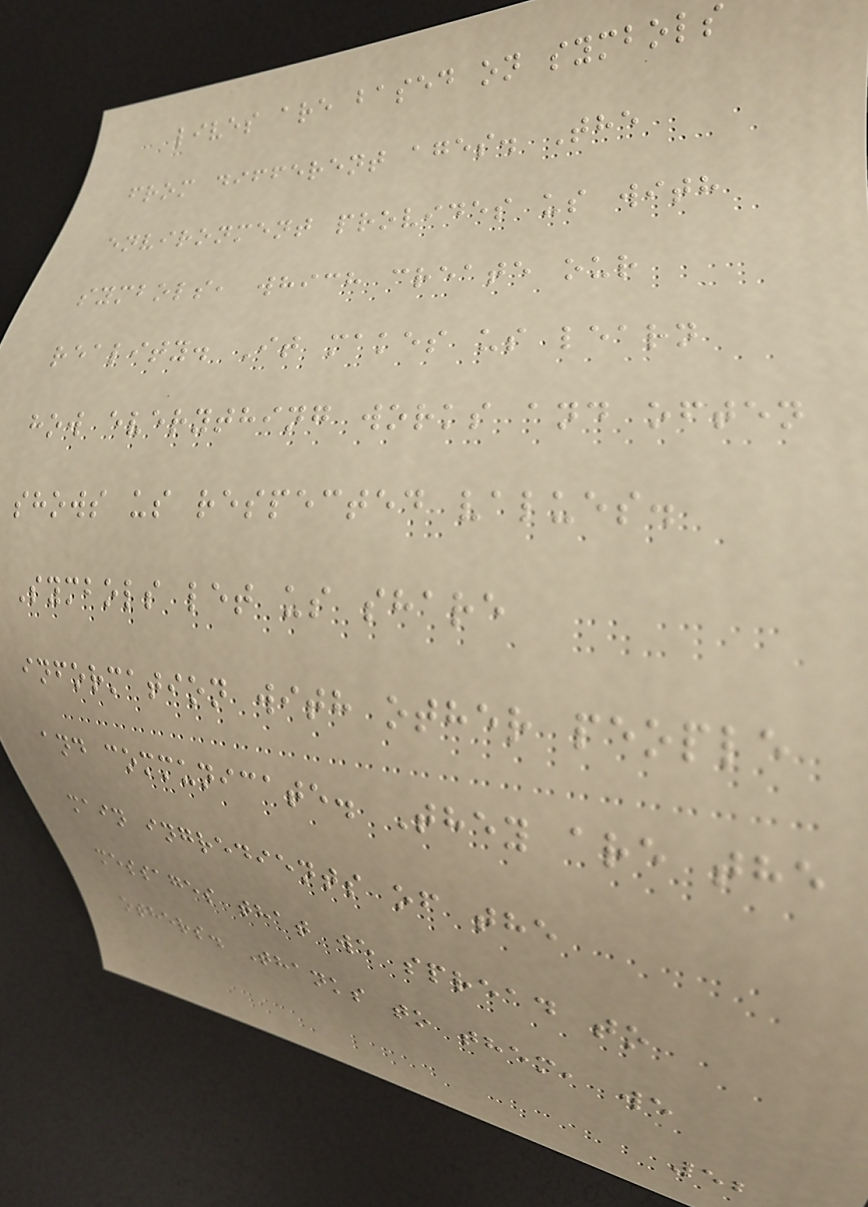lives are based on symbols
from different ages. The
environment provides us with
symbols, which create our
reality. It makes us learn
how everything works and often
shows us respected values.
Symbols let us share
information with other people
and communicate. They are the
main ingredients of the
messages that we spread to
others. Thanks to them, we
52
